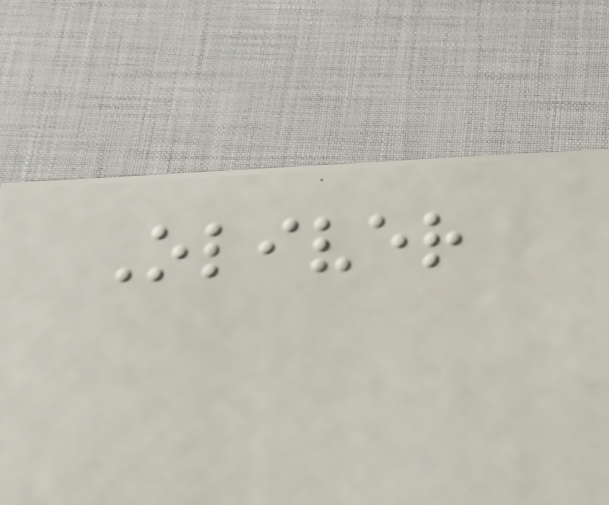Oliver
